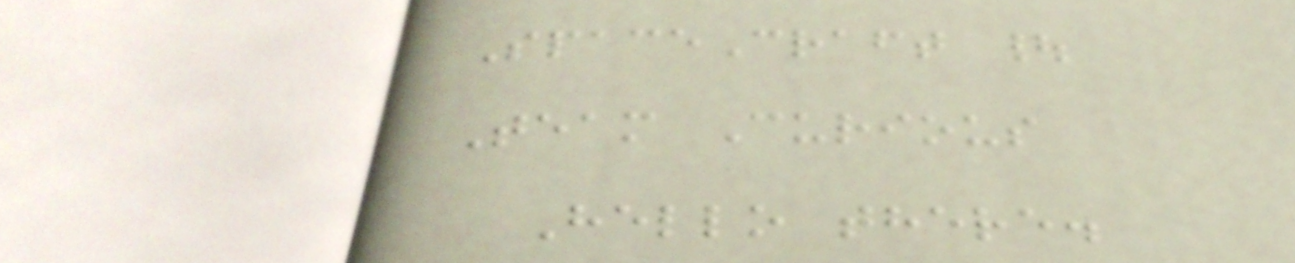SpaceCraft |
Team Curious
Hello there.
